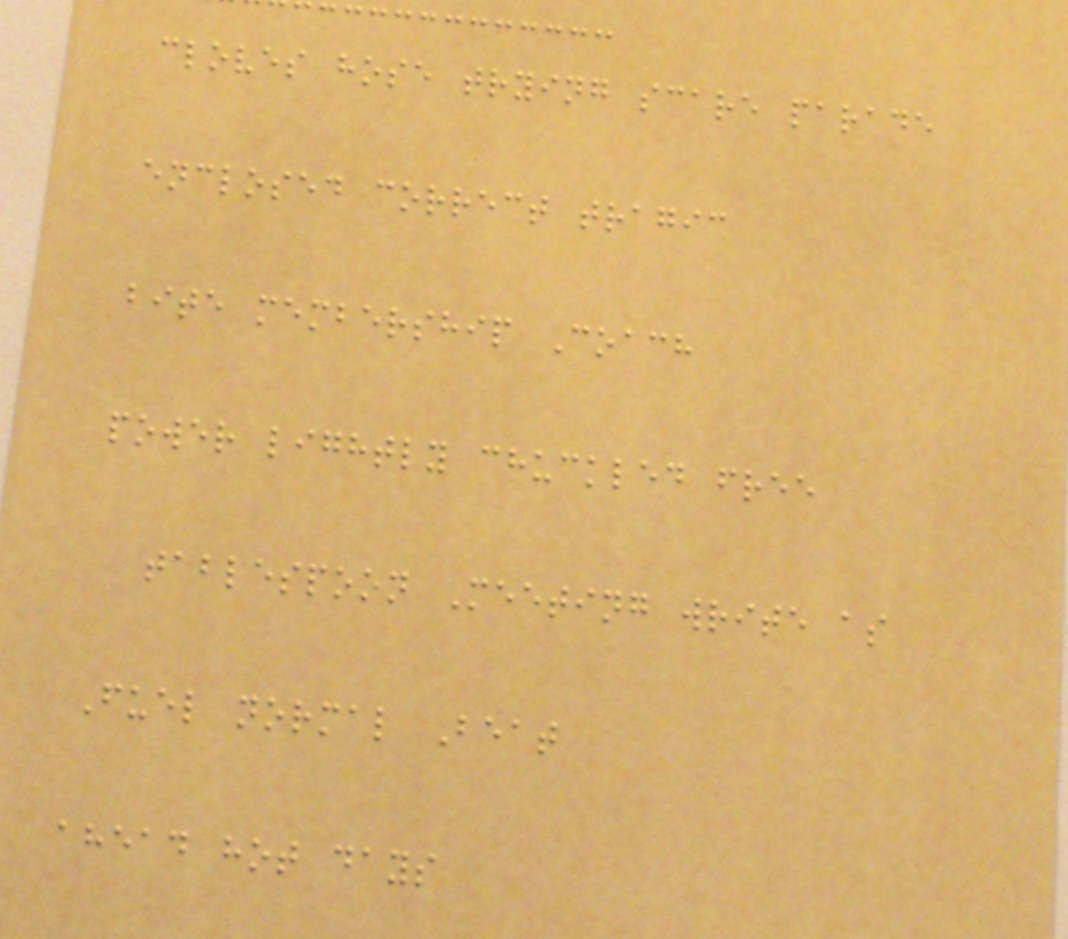cloves hose trying scare parade
enclosed correct tragic
bite membership Coach
power lightly chuckled free
tablespoon Meeting write as
Fuel normal Beat
ahead hot days
